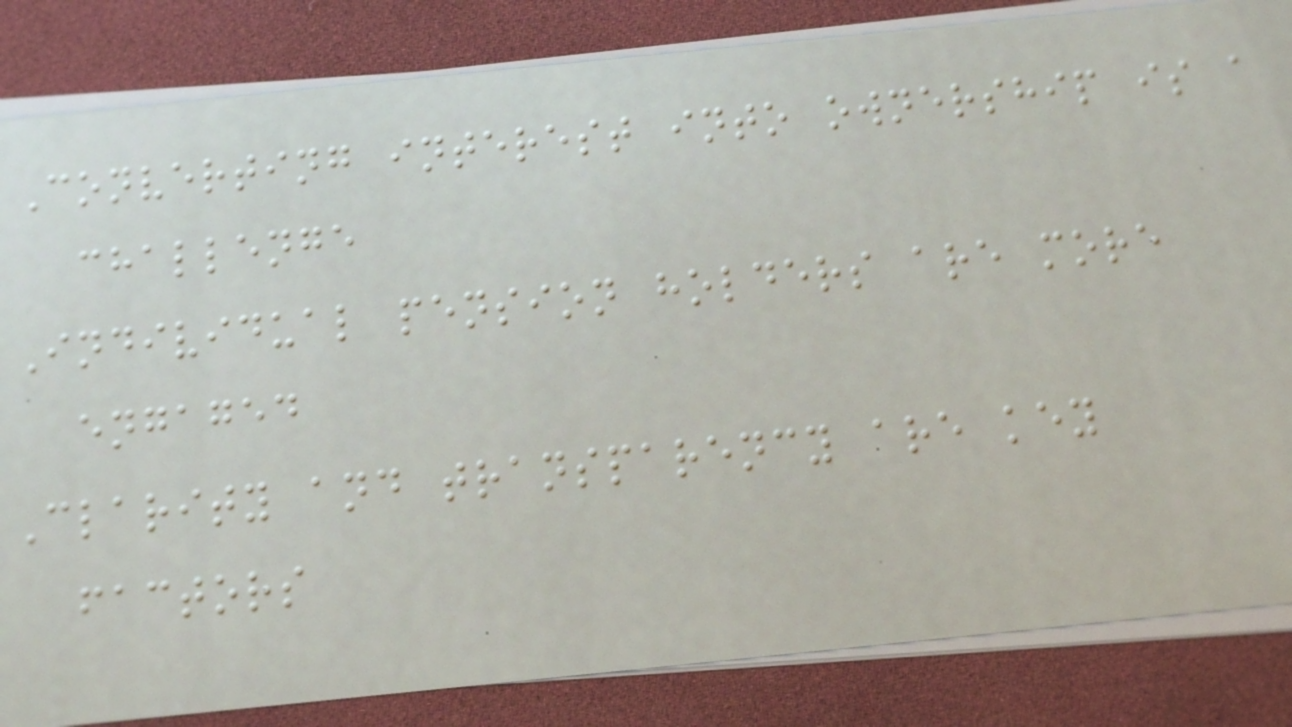Converting interest into ownership is a
challenge
Individual pension holders are more
engaged
Clarity and transparency are key
factors
